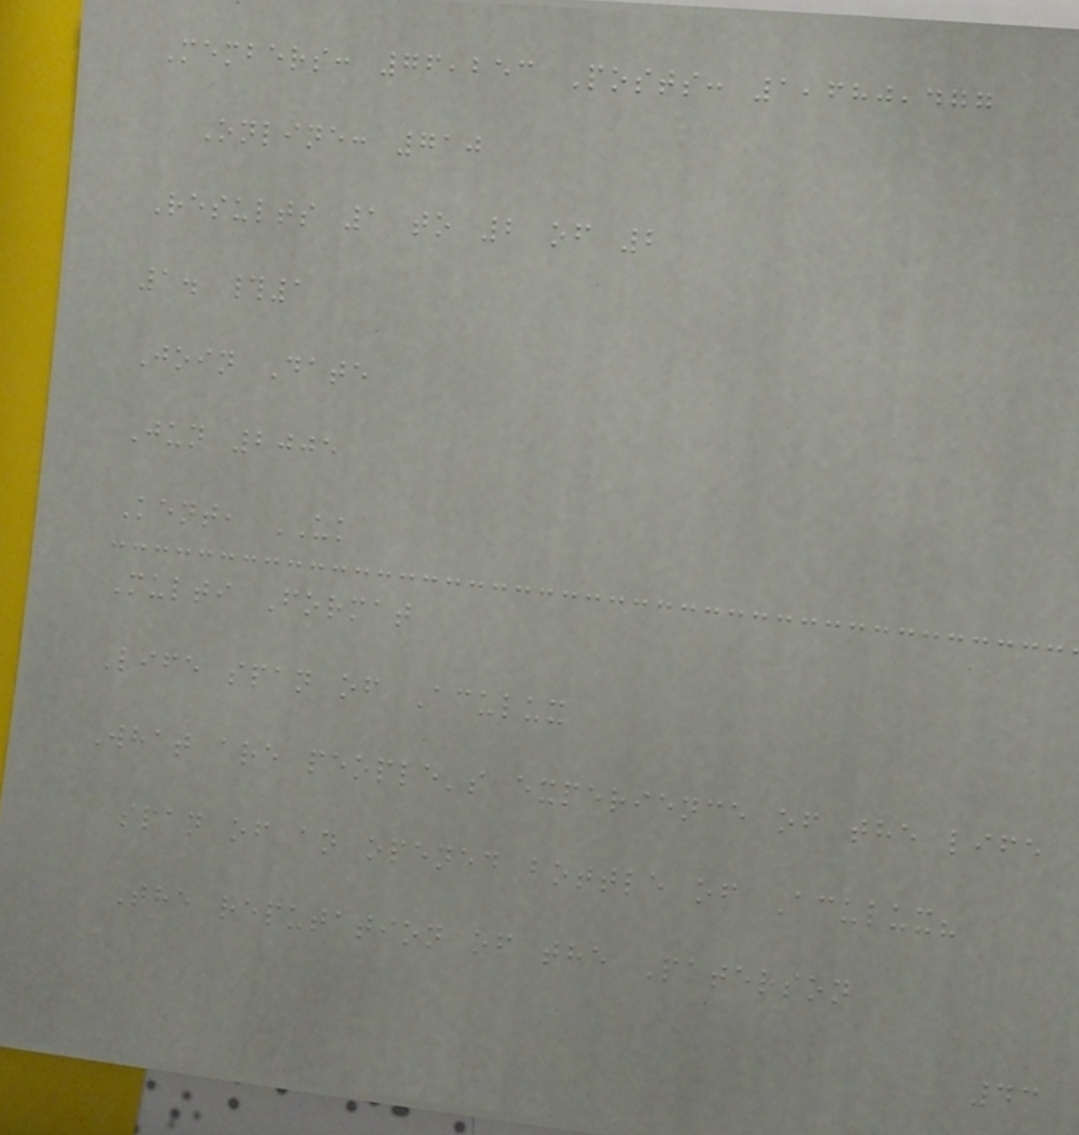Members: 76,253 Posts: 1,680,477
Online: 710
Results 1 to 2 of 2
1. #1
Join Date
Jun 2005
Kent, UK
Multi Format
Life span of Aculux
What are people's experience of the life
span of an opened bottle of Aculux?
The reputation of the Paterson
43
